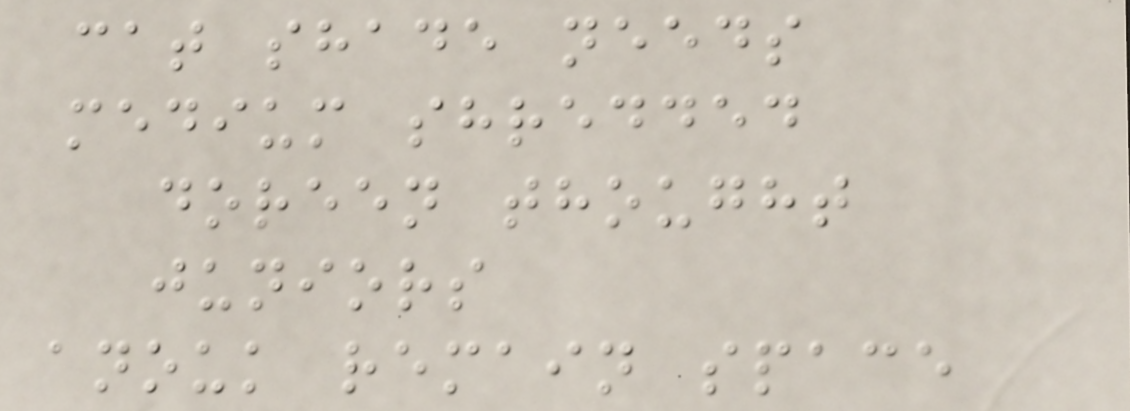cat shade needs
medium shredded
doreen thought
juniors
anouk remain space
